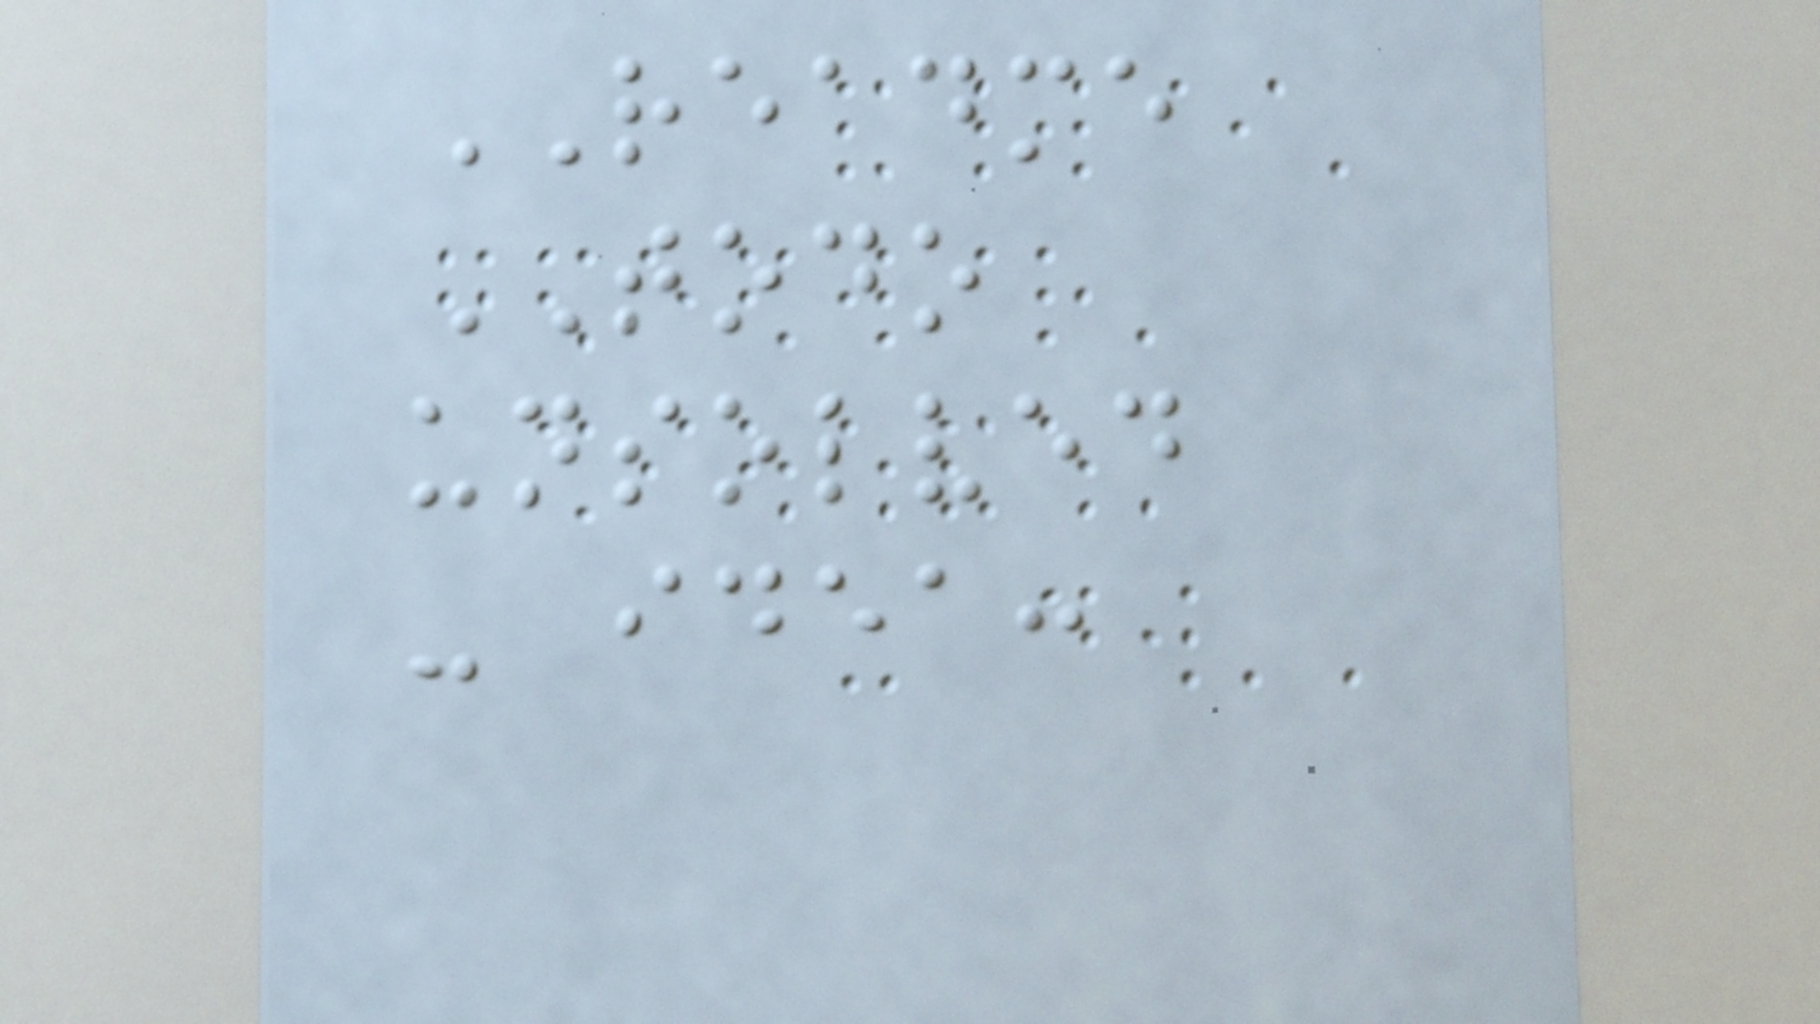README
TODO
unsolved
- idea:
